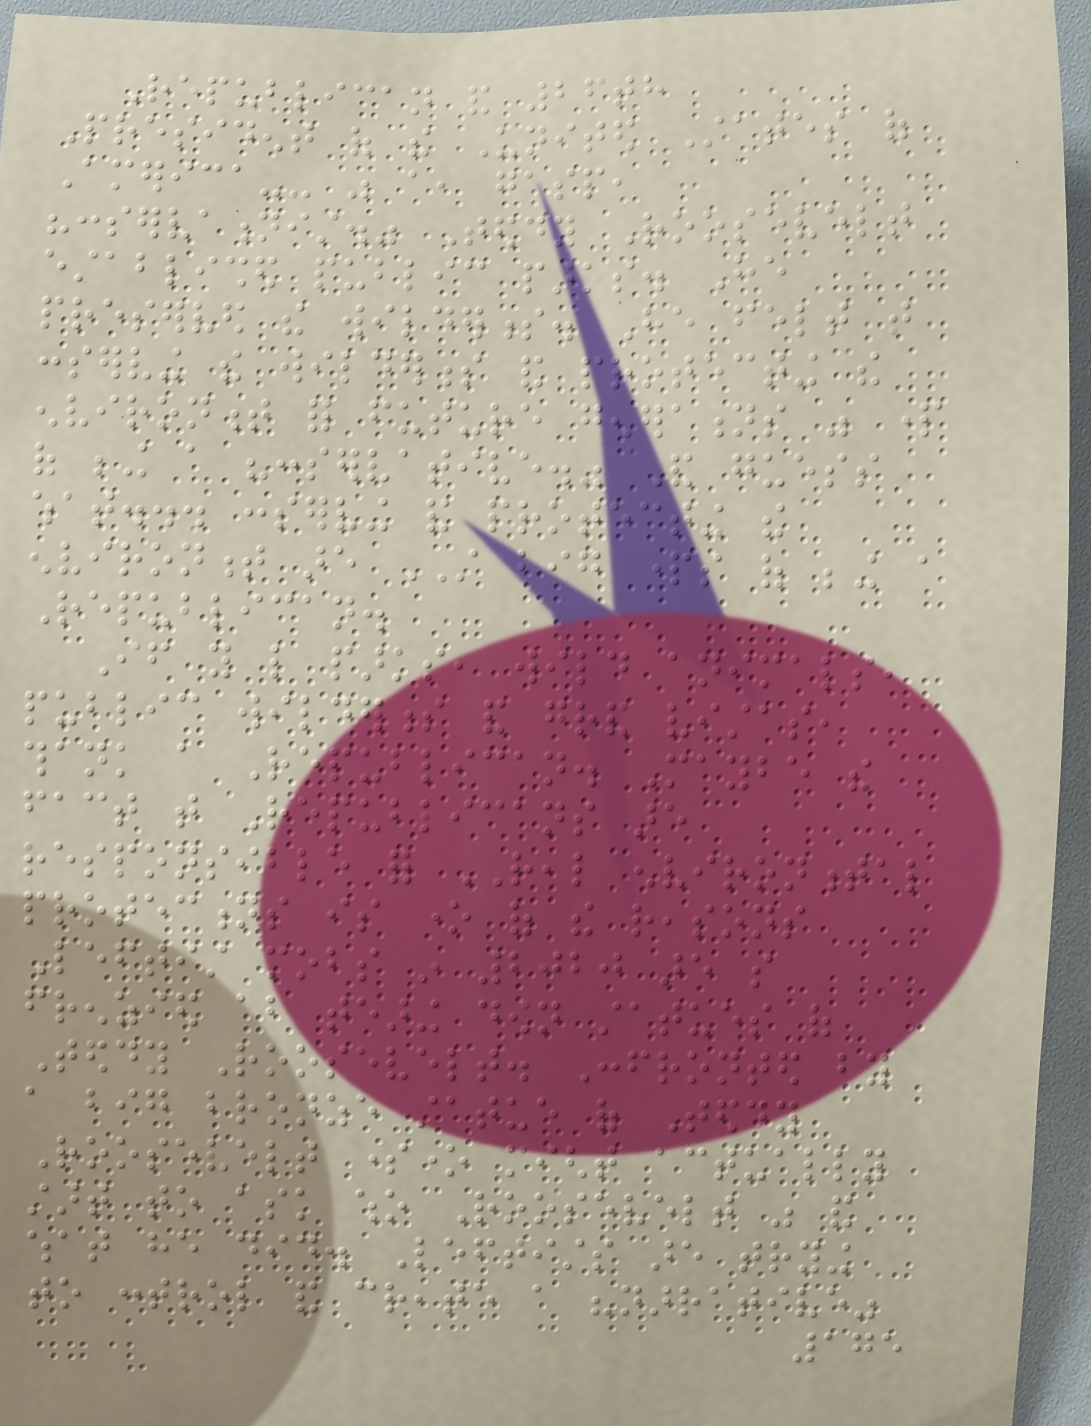Republican and 26th
President of the United States of
America-- was a, gasp,
"conservationist." Teddy Roosevelt
established public parks. He
preserved the wilderness. He felt that
conserving the wilderness and protecting the
environment for future generations was part
of being a "conservative." And guess
what... conserving and protecting the
environment are STILL big parts of being a
Republican.
If you like parks, wild animals,
public wilderness and grand vistas,
thank a Republican. Maybe the
fact that Republicans are
responsible for REAL environmental
protections is one of the reasons
Leftist mobs in 2020 are so
frenzied about tearing down statues of
Teddy Roosevelt. Confronted by
a big bronze statue of Teddy
Roosevelt someone might actually
start to ask who Roosevelt was and
what he did. Leftists are trying
to control and create a "narrative"
175
